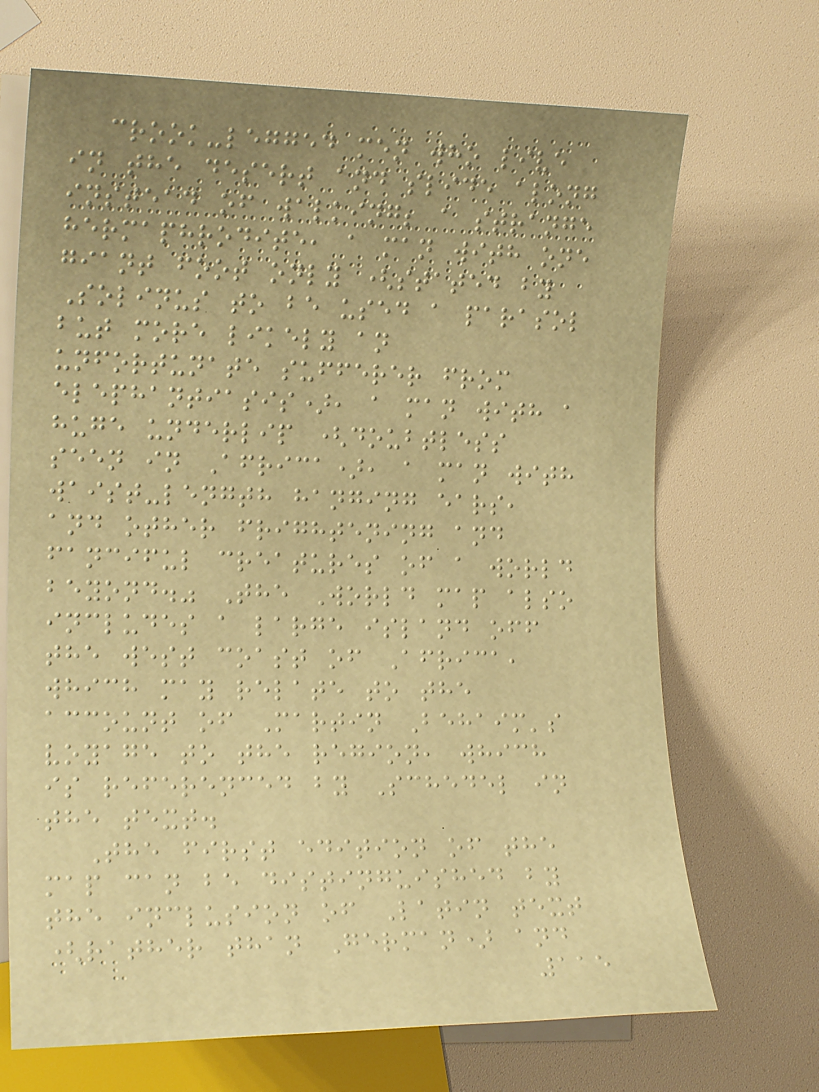crook-legged men who live
in the desert and slide along
instead of walking; a strange
hermaphrodite, a man with one
giant foot only (stated by
Solinus to be used a parasol
but more likely an
unfortunate sufferer from
elephantiasis), a man with a
huge underlip (doubtless
seen in Africa), a man with
waist-length hanging ears,
and other frightening and
fanciful creatures of a world
beyond." The World map also
includes a large island off
the west coast of Africa,
which may relate to the
account of Martin Behaim's
voyage to the region, which
is referenced by Schedel in
the text.
The first edition of the
map can be distinguished by
the inclusion of Latin text
(rather than German) and
115
